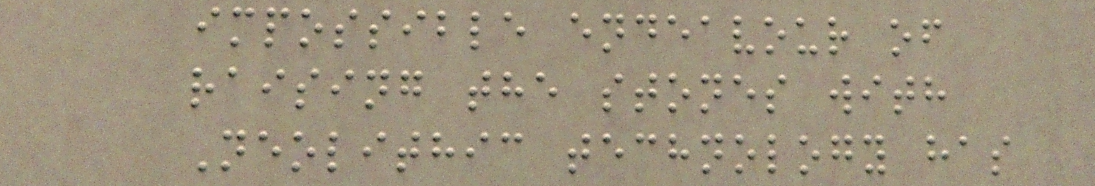impossible endeavour of
raising the stones with
Neolithic technology has
